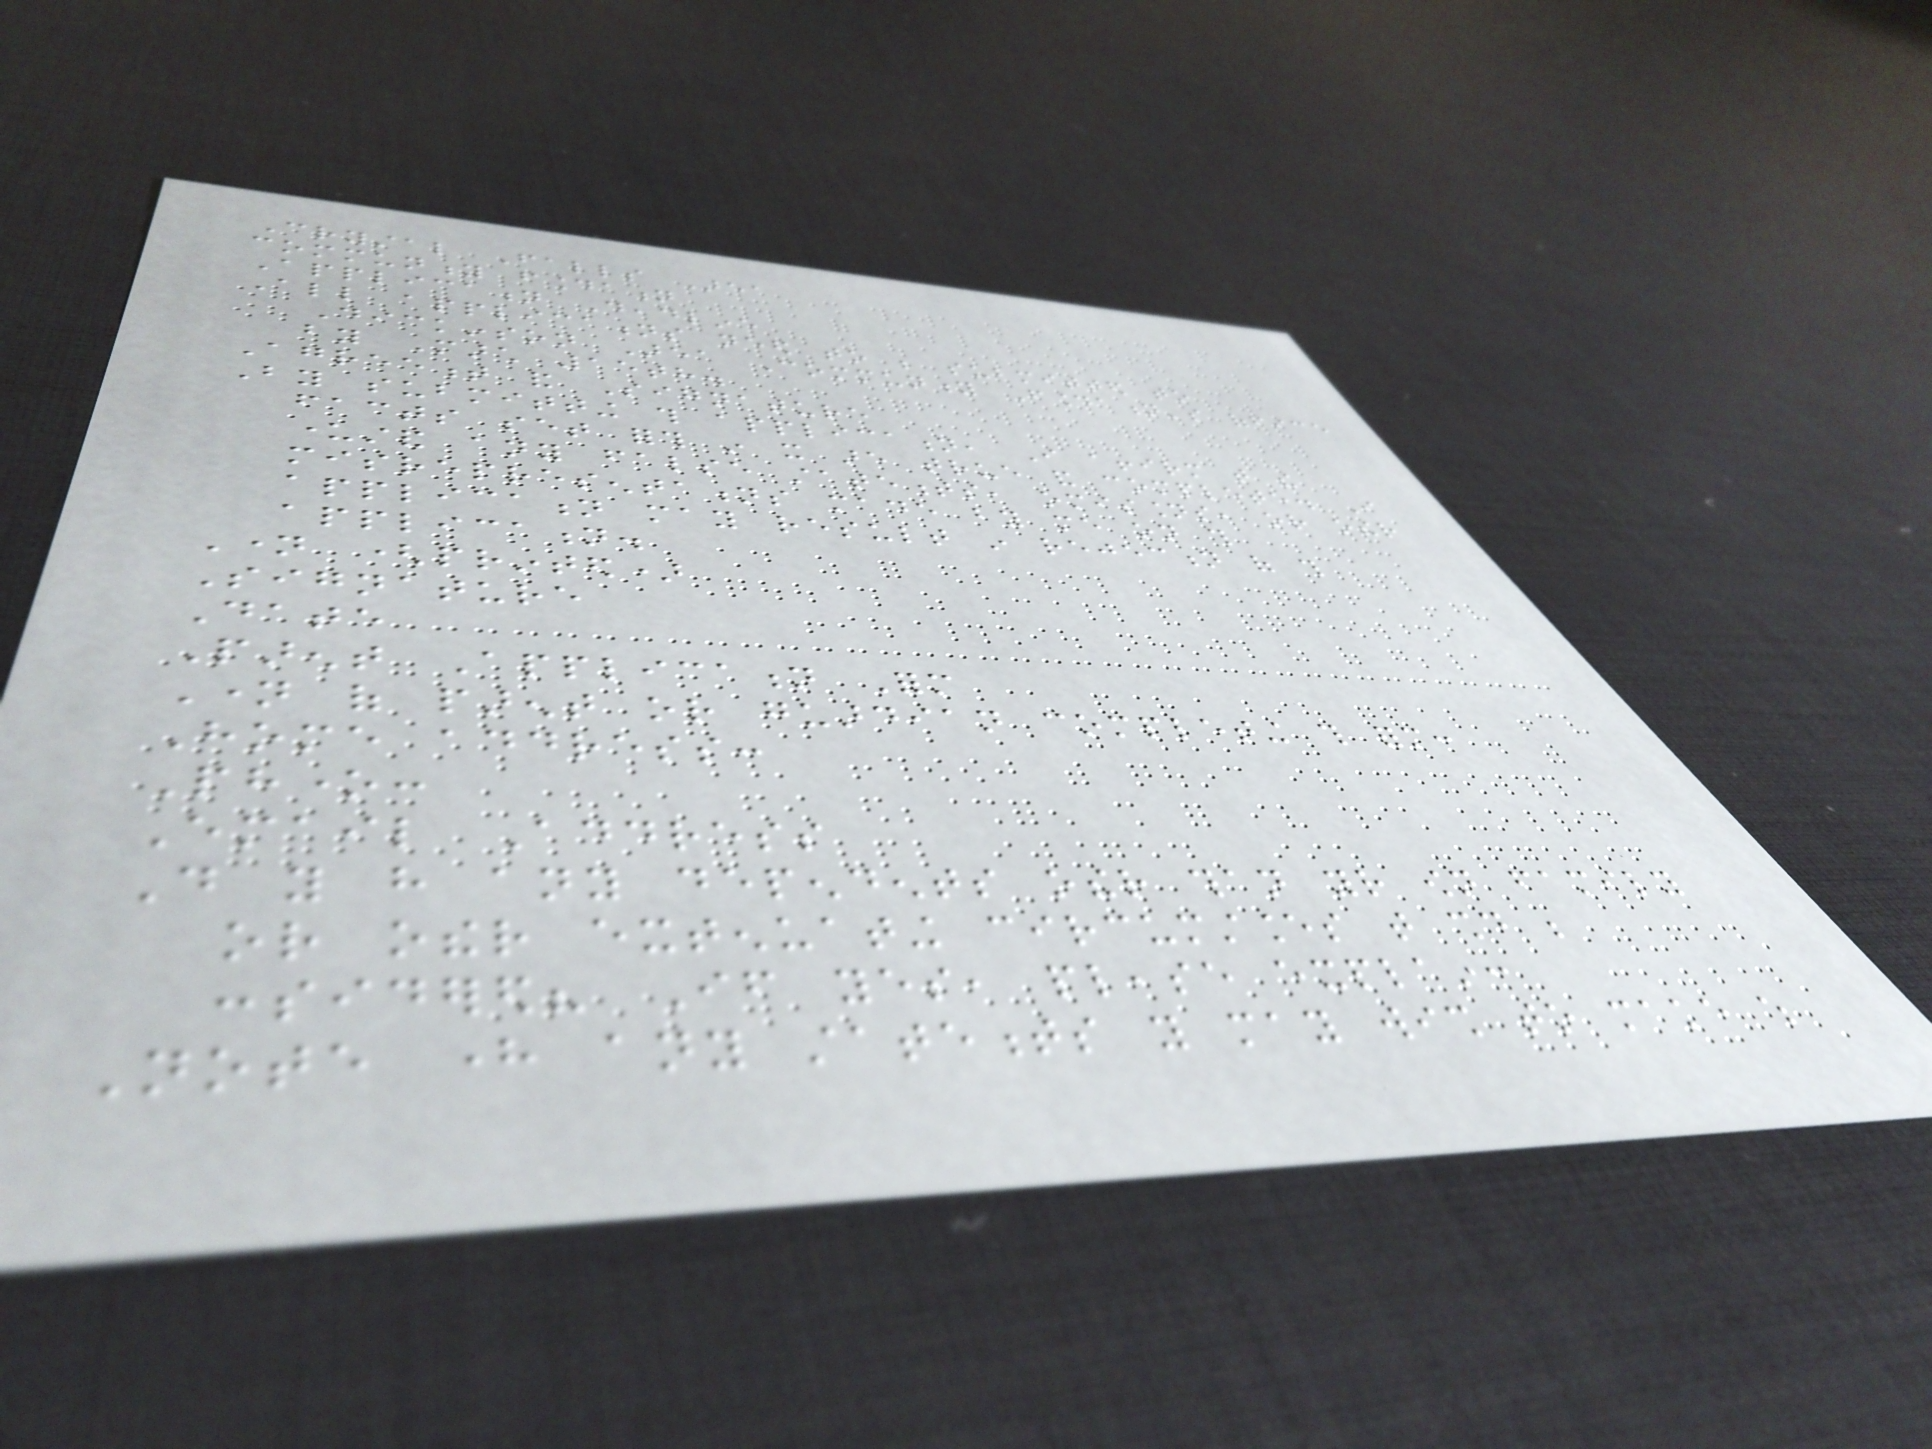Crystal Falls Area
community foundation
Application Deadline
All applications need to be submitted to
Dickinson Area Community Foundation's office
by March 15th.
Agreement and Signature
By submitting this application, I affirm that the
facts set forth in it are true and complete. I
understand any false statements, omissions, or other
misrepresentations made by me on this
application may result in rejection of this
application.
Name (printed)
Signature
Date
Parent Application Form
Name of parent or guardian completing this form:
Home address:
Phone:
Email Address
Do you have any dependents other than your own family
or other extenuating circumstances that should be
considered? If yes, please explain:
Note here any statements you may wish to make which
